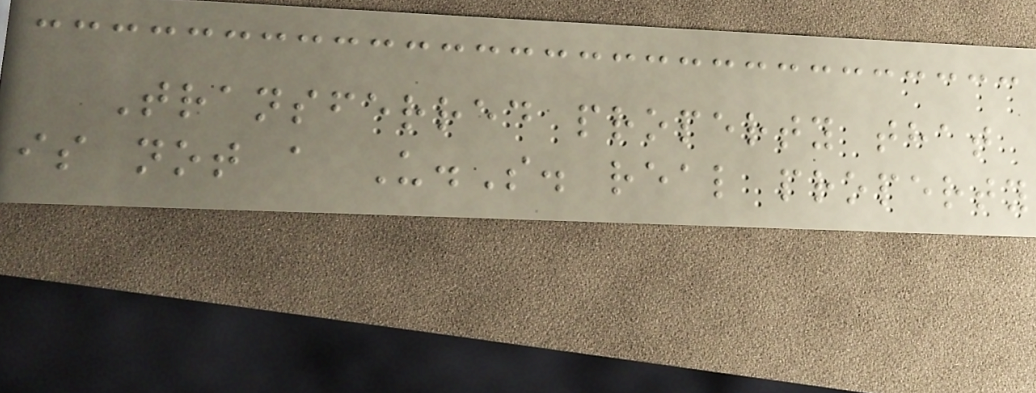Transferred property that
is not a U.S. real property
